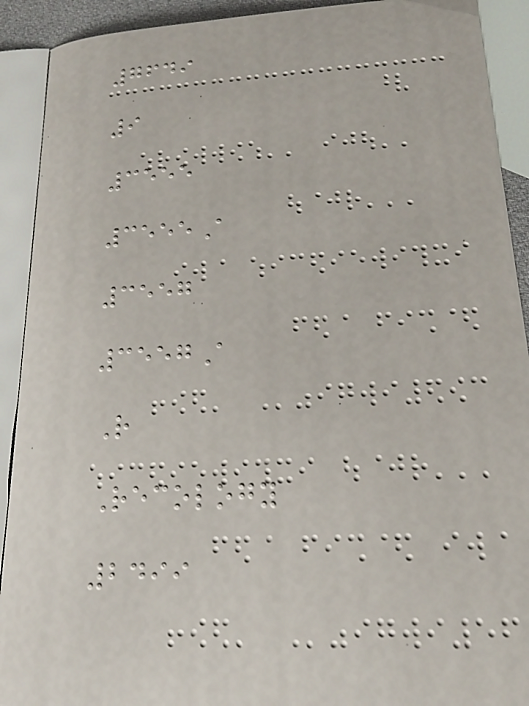7649
9
3555
3555A
3557
3557A
R
Recology
2499
